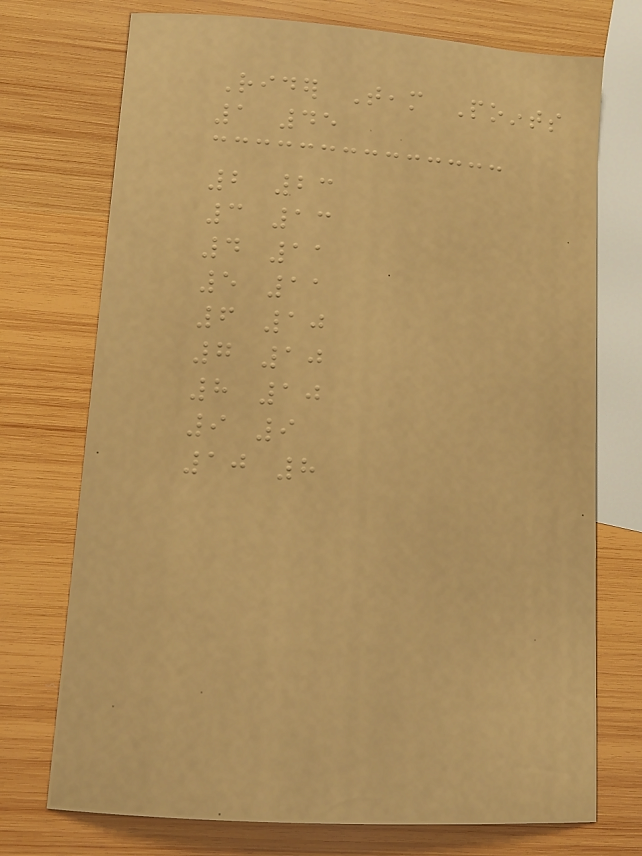Rider Team Points
1 45
2 23
3 13
4 11
5 11
6 10
7 10
8 10
9 9
10 8
